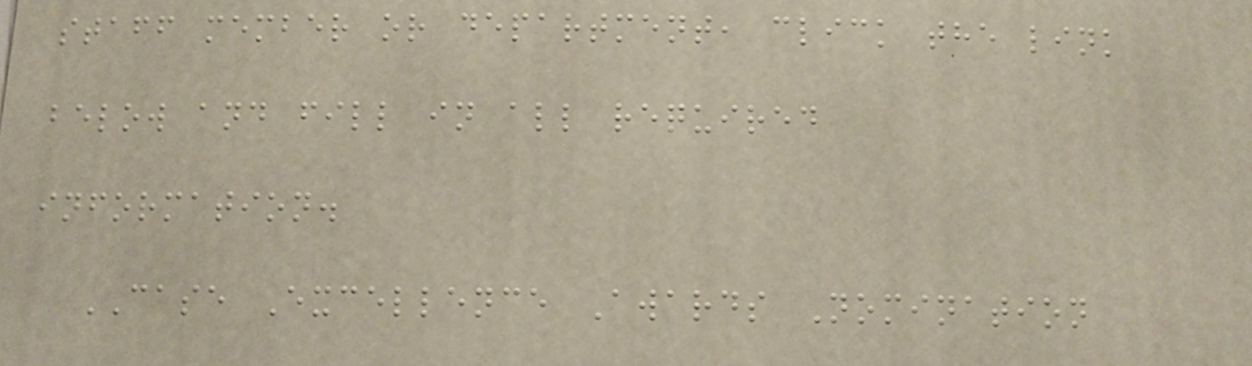staff member or department, click the link
below and fill in all required
information.
CASE Excellence Awards Nomination
